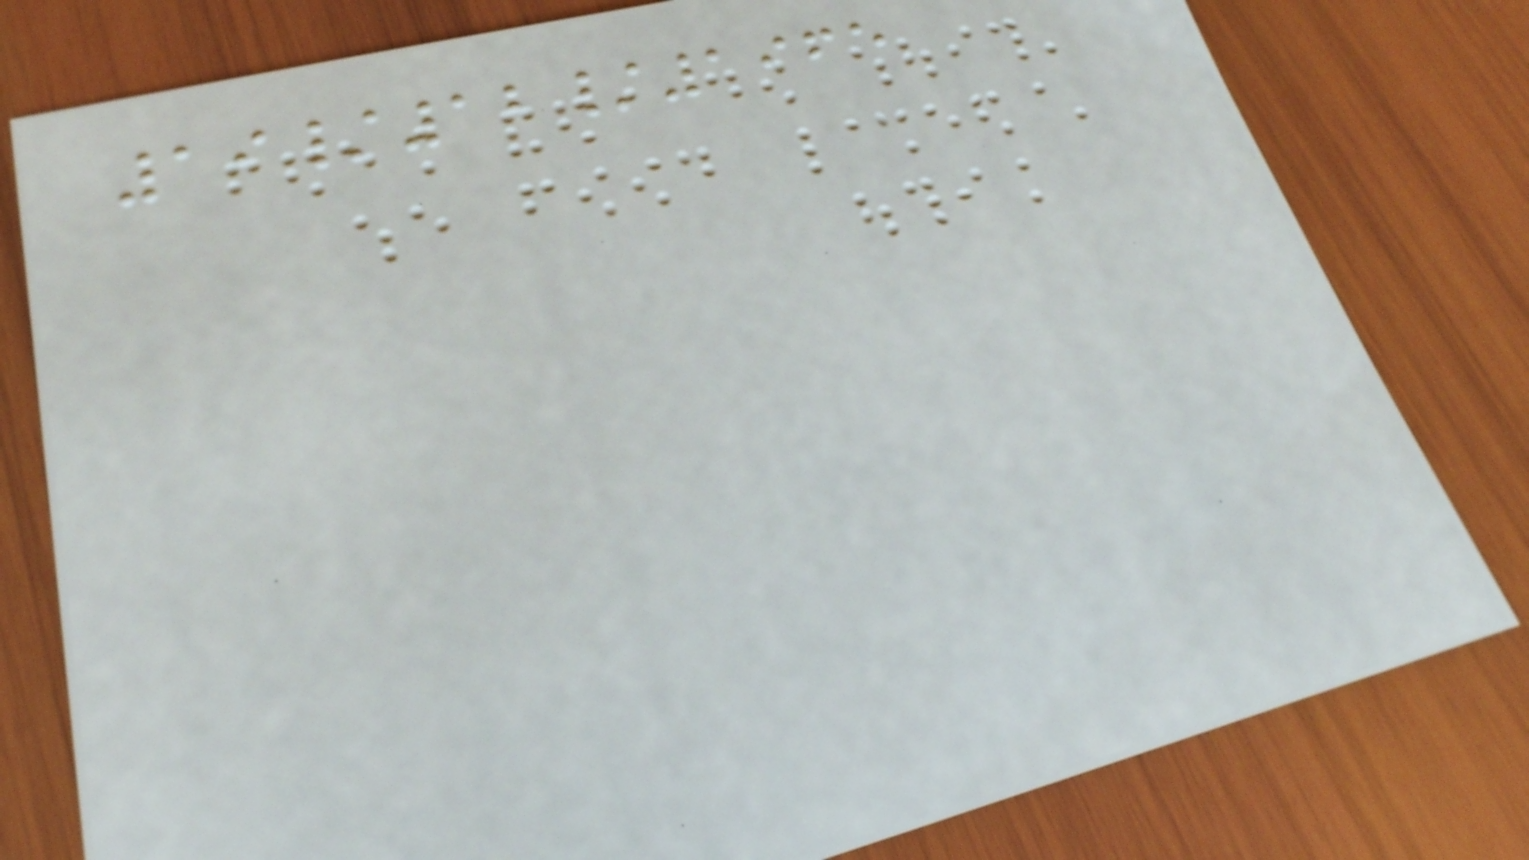19/12/1965
